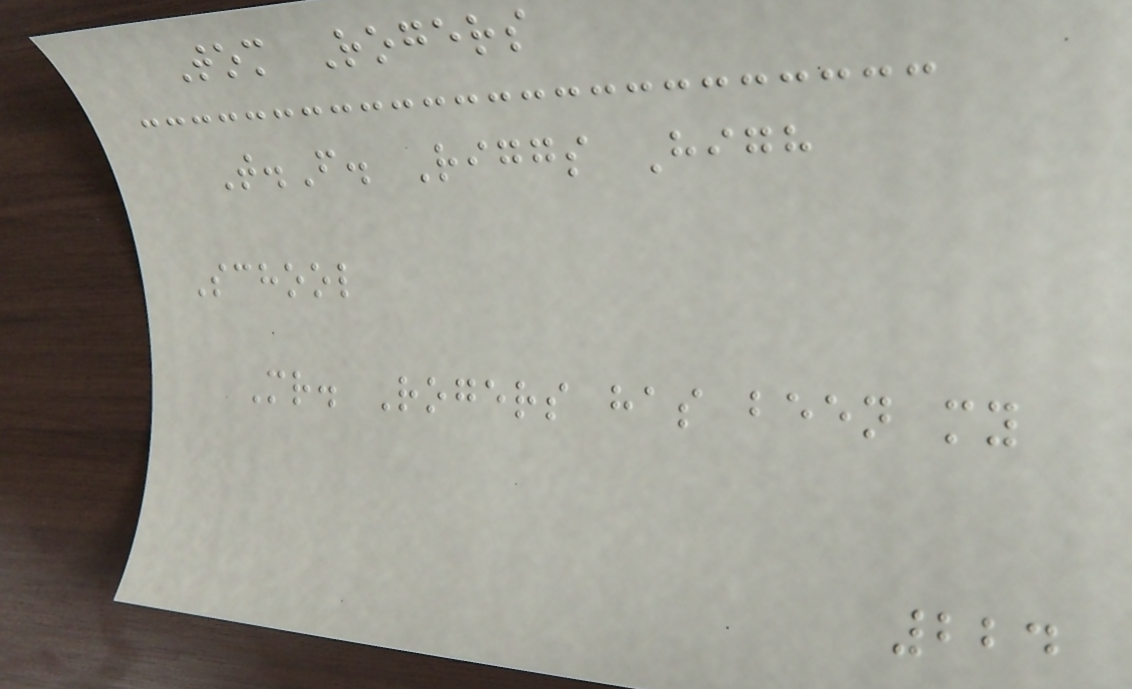Tom Rogers
T.F. Riggs High
School
Mr. Rogers has been my
224
